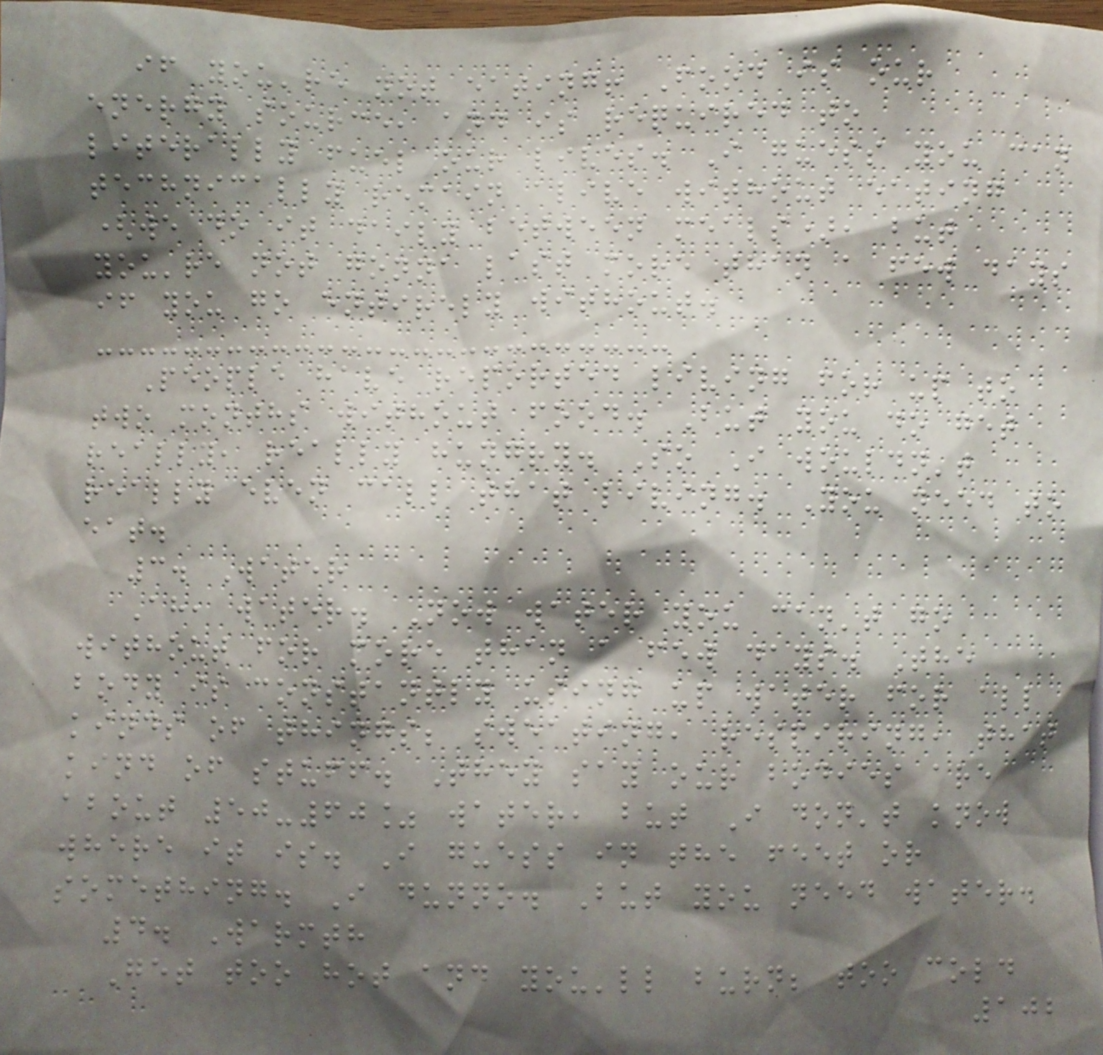if you're not eating! Food is our
energy source, and is required to
literally fuel our lives. I guess you can
technically remain alive without eating
(we do it daily between meals), but
you're not gonna last more than a few days
if you go entirely without.
People have reported living for up to
two months without food. But you do get
really, really hungry. So I wouldn't
really even call that living. You need to
eat.
3. Water
Ah, water. Now water you can't go
without for more than a few days. The
body is constantly using up water for all
kinds of things; sweating, respiring, that
kind of stuff. They say our bodies are
about 50-60% water, but I don't know
where it is. I guess in the feet or
something. I dunno. But you need water.
4. Warmth
Get too hot and you'll burn; too cold
102
